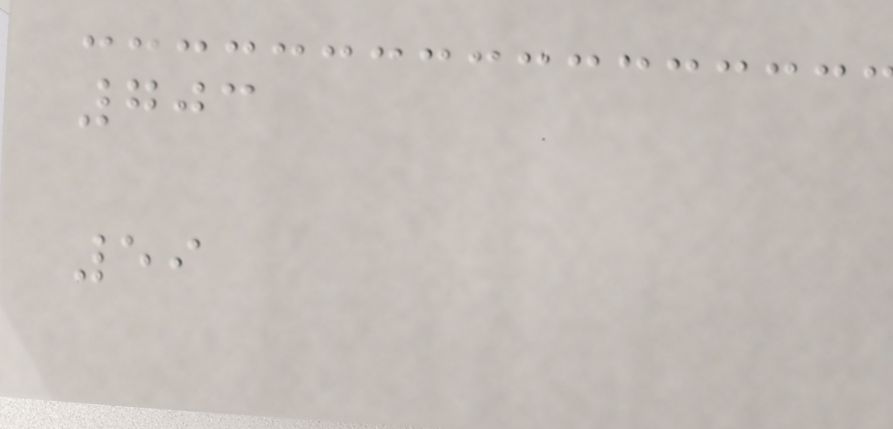703
59
